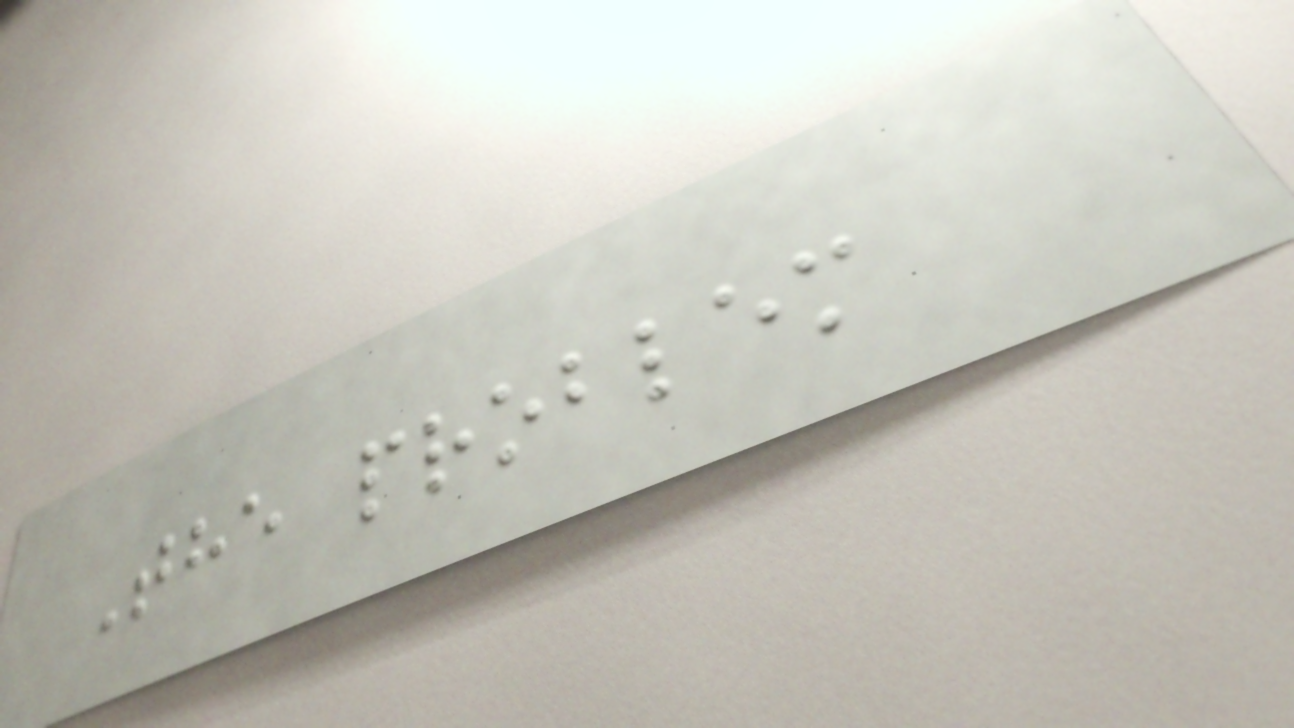The problem
